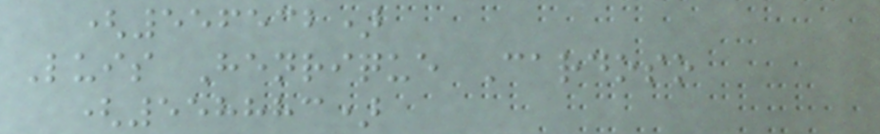(556532)
Luis Henrique Cardoso
(558883)
